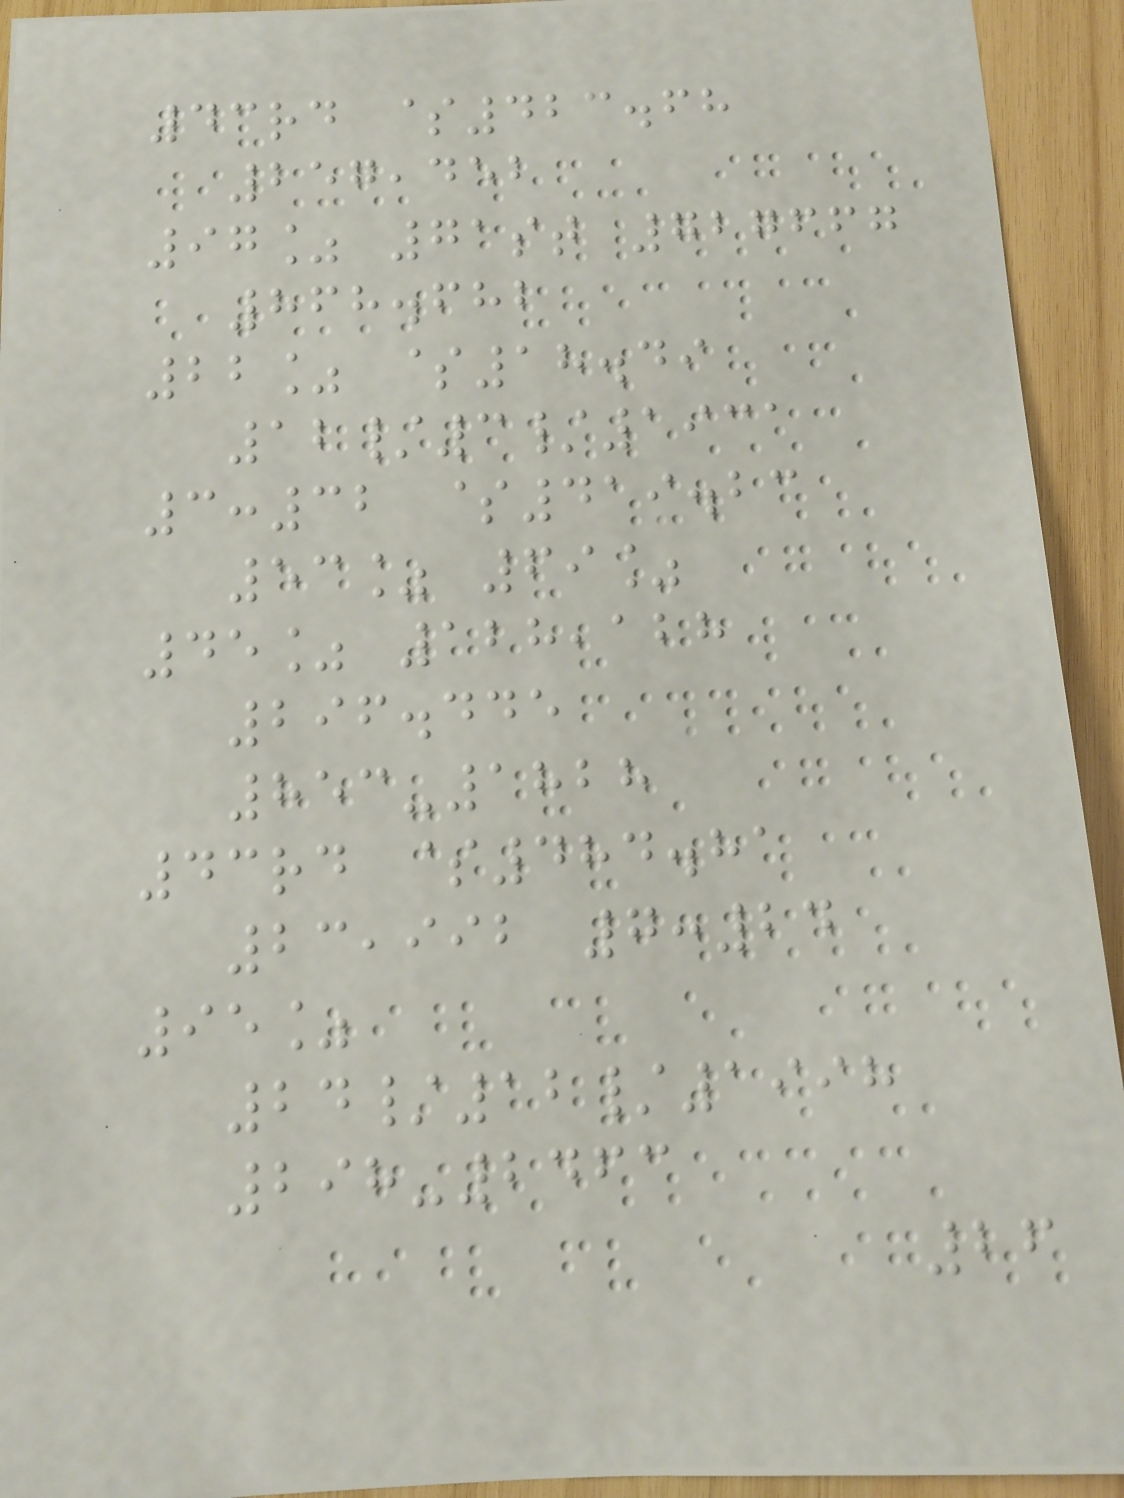43rd $423.68
257,452
97% 71st 727667
868.682
22% $18.49
12/3/1931
3:32 $419.23
53% 69%
45% 128,128
296.445
853-1828
43rd $484.81
23,992 7:24
95%
24/12/1998
298-2463
26
